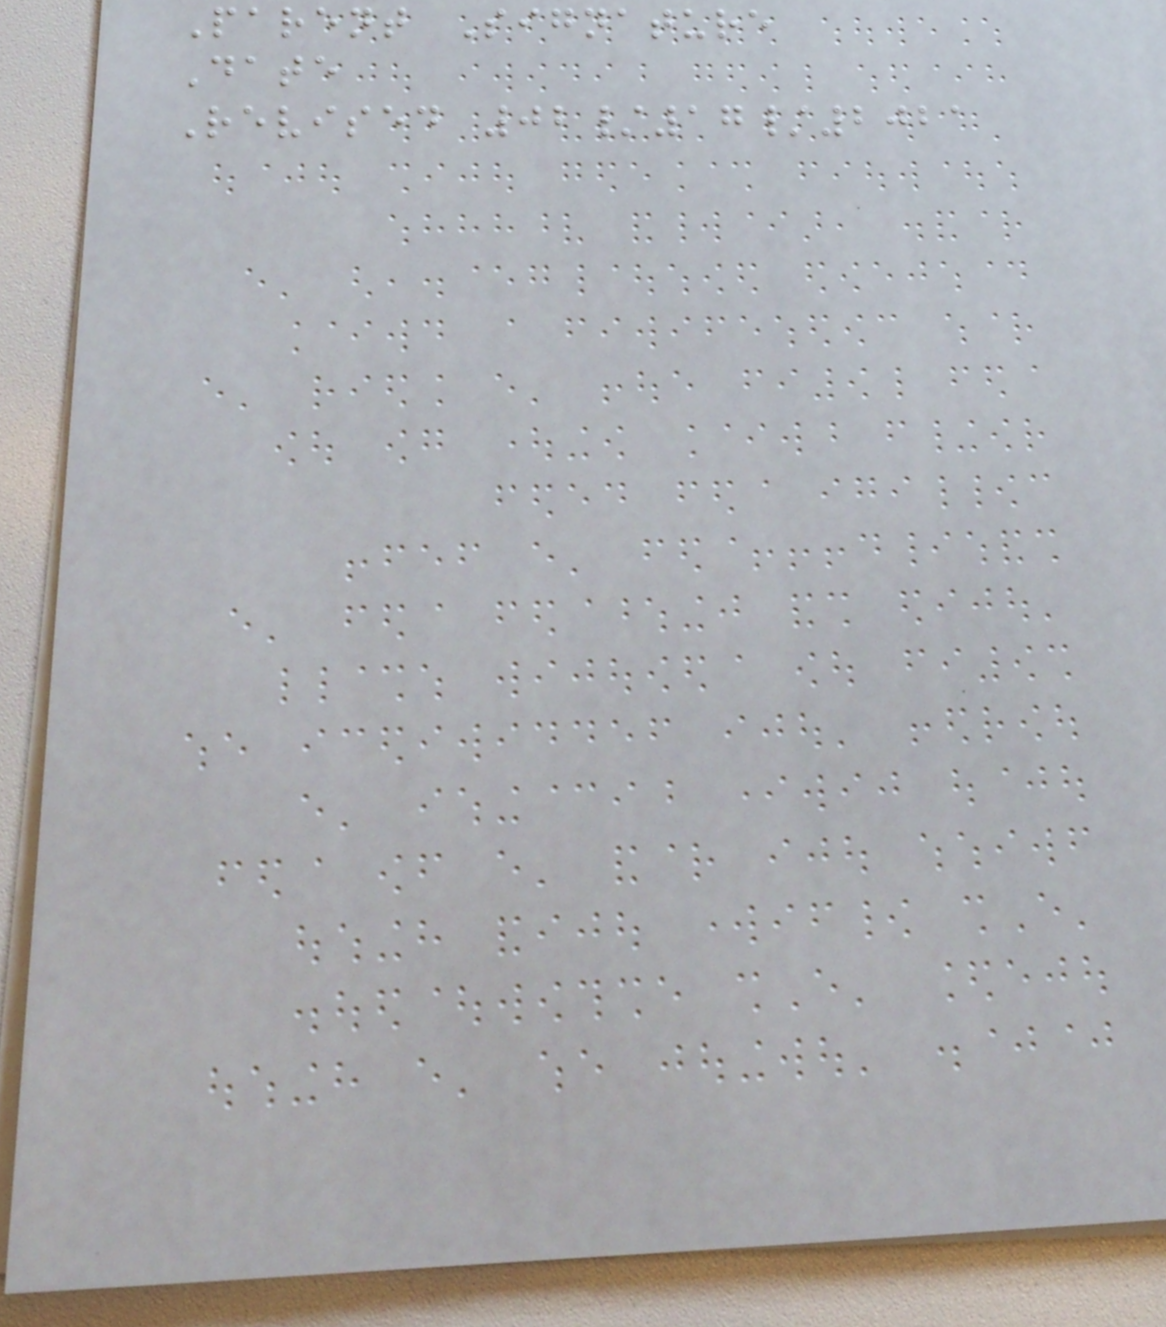Parent Signature
Date
Revised 02/17/2021
